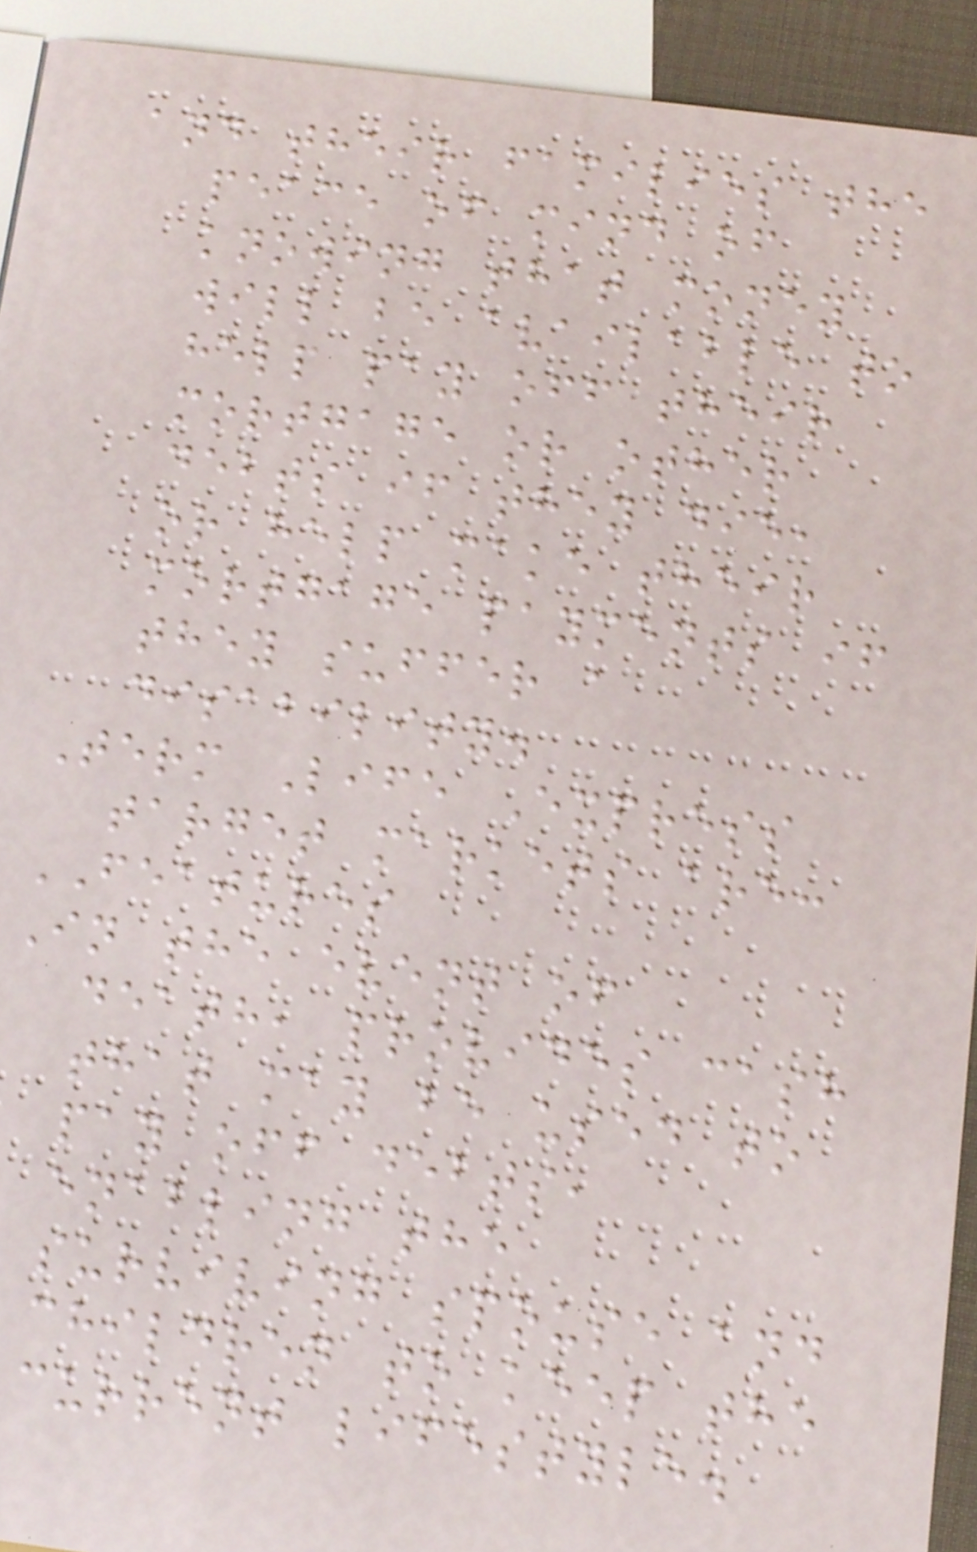and their families the
peace of mind of
knowing that money
will be available to
help pay off their
mortgage or other
debts if they die,
or help make their
mortgage payments if
they suffer a
disability.
Term Life Express
target markets are:
FEATURES
In the event of
death, provides cash
that may be used to
pay off debts,
enabling the
surviving spouse and
children to keep the
current lifestyle.
